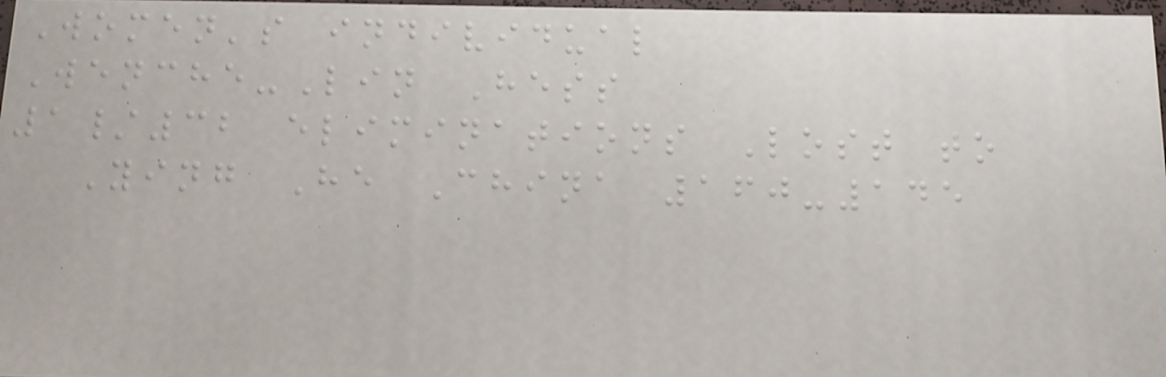Women's individual
Wenche-Lin Hess
1/32 eliminations Lost to
Ying He China 160-145
